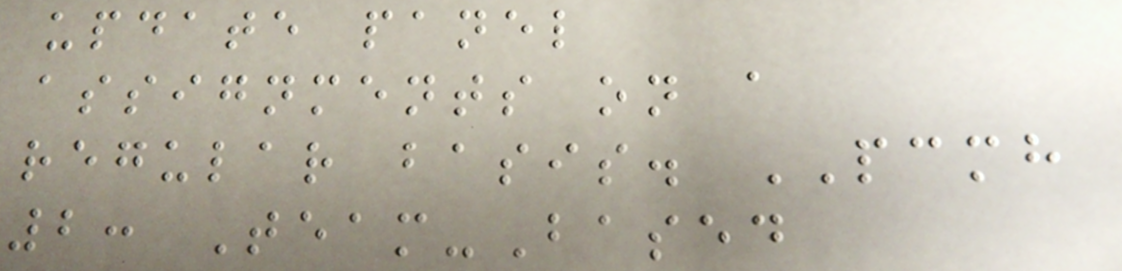update panel
assignments on a
regular basis. PCMH
2: Team-Based
